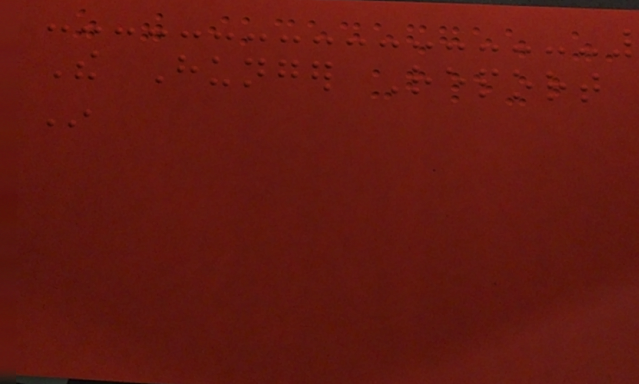The Hunger Report
In
